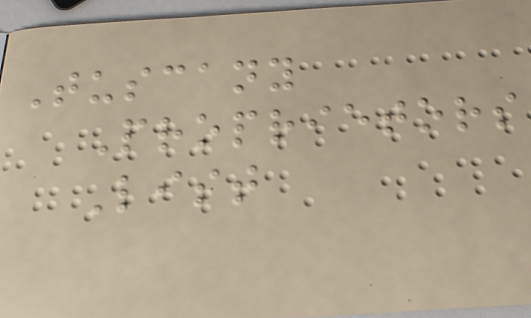Tuscany
Proprietors
List
